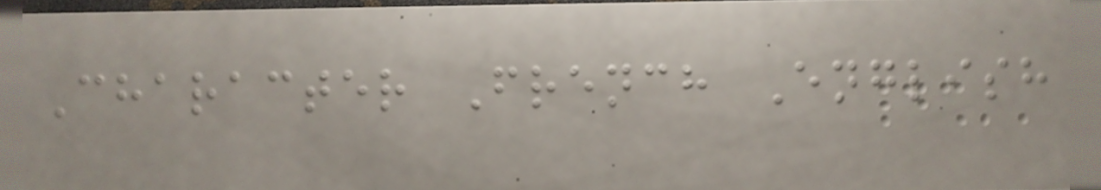Character French English
